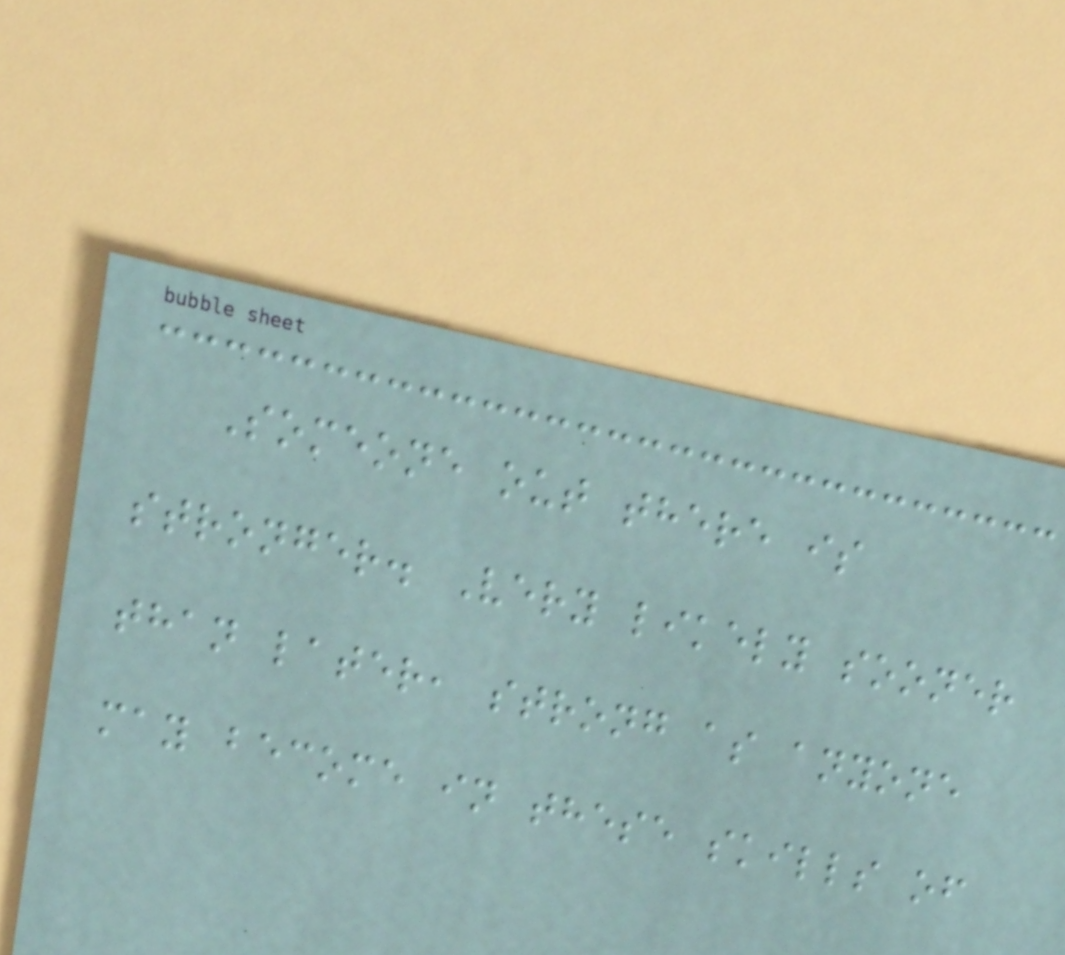Someone out there is
stronger. Very likely sooner
than later, strong as anyone
may become in these skills of
